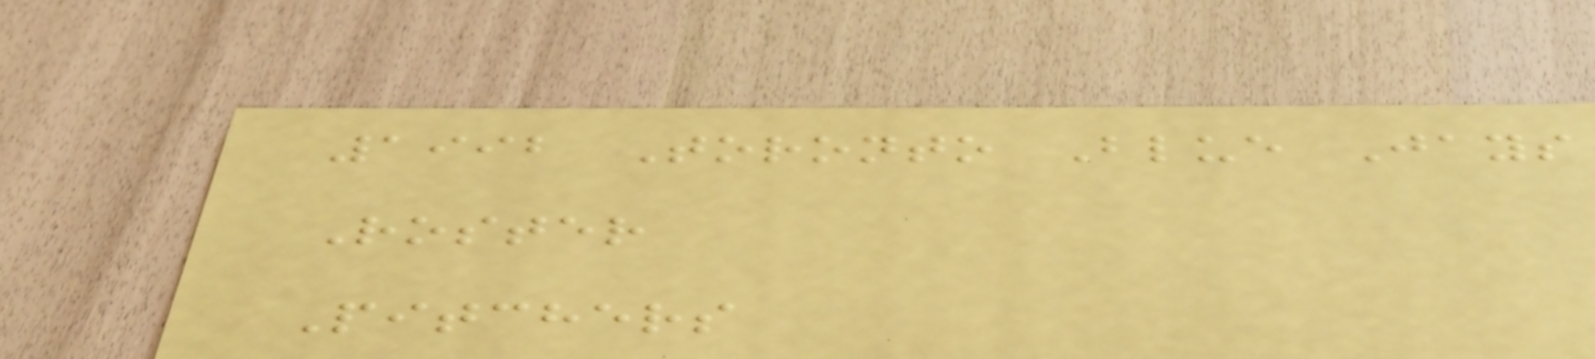1992 Toronto Blue Jays
Roster
Pitchers
